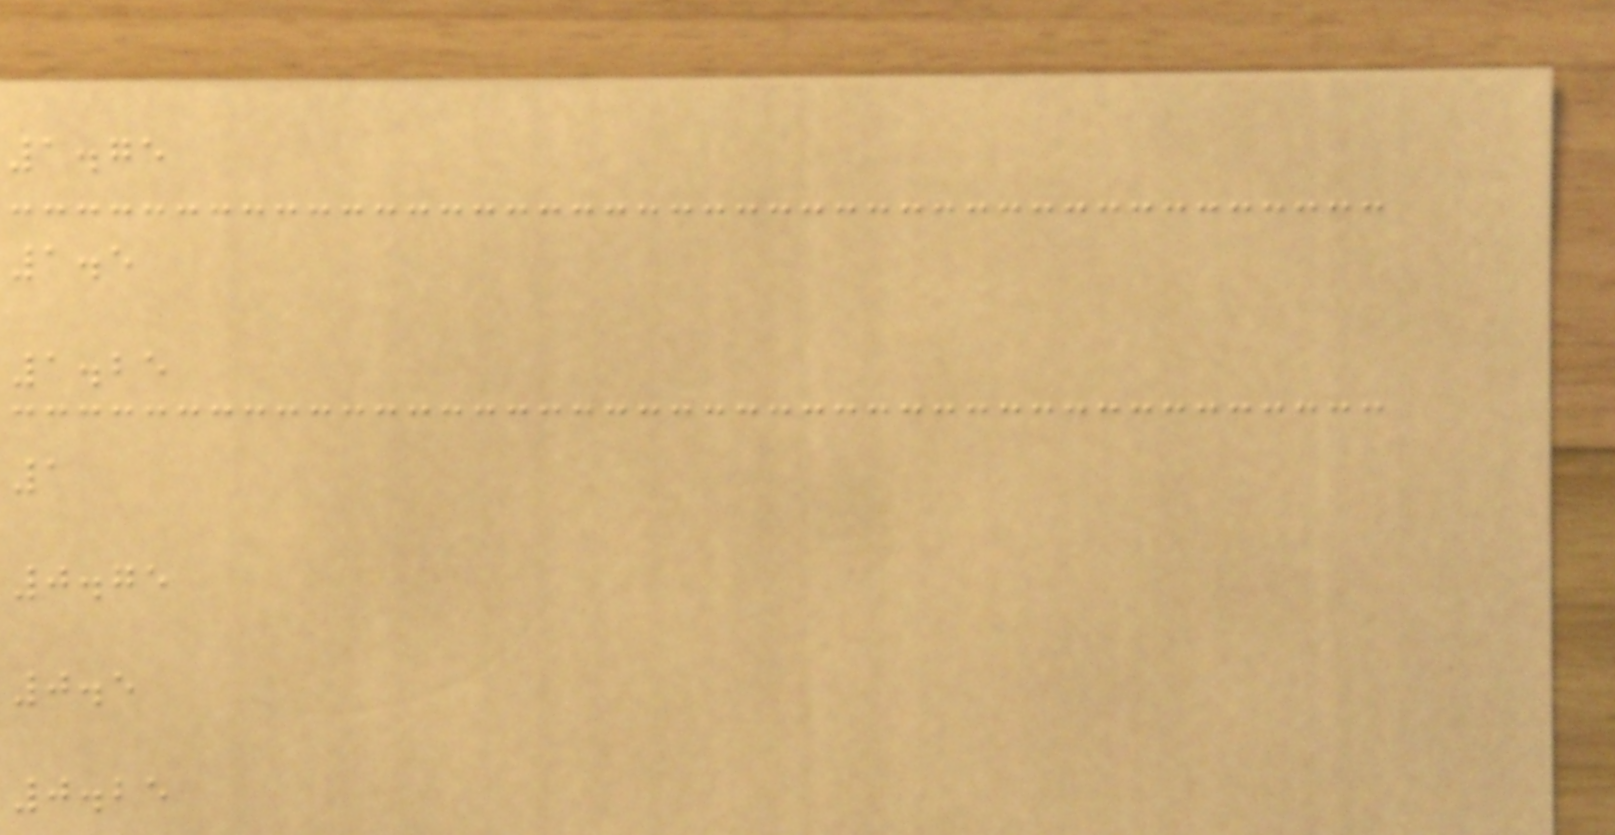1.75
1.5
1.25
1
0.75
0.5
0.25
